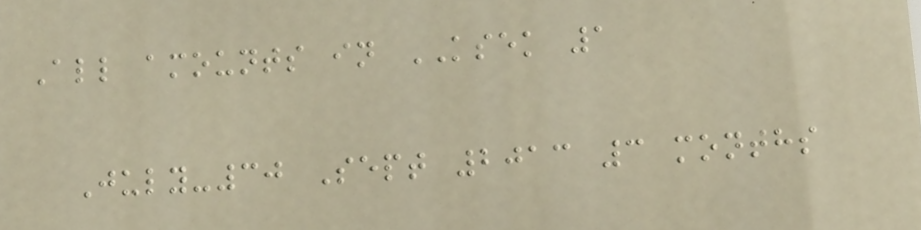All amounts in KSEK 1
July-30 Sept 2013 3 months
